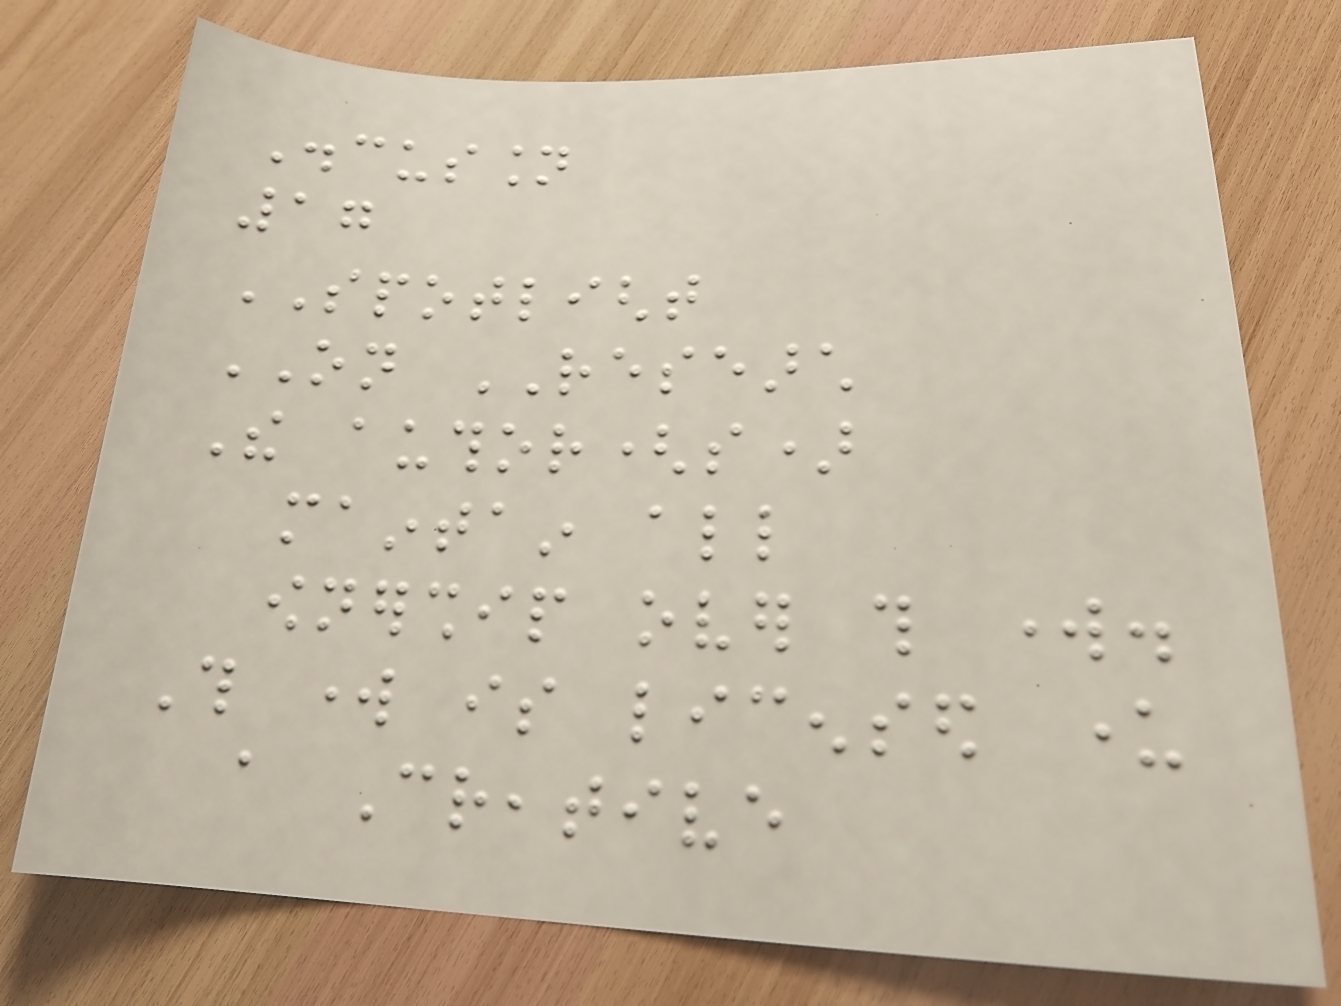Discussion
17
SPOTLIGHT
ON RESEARCH
The author(s)
maintain all
ownership over this work.
This work is licensed under
a Creative
